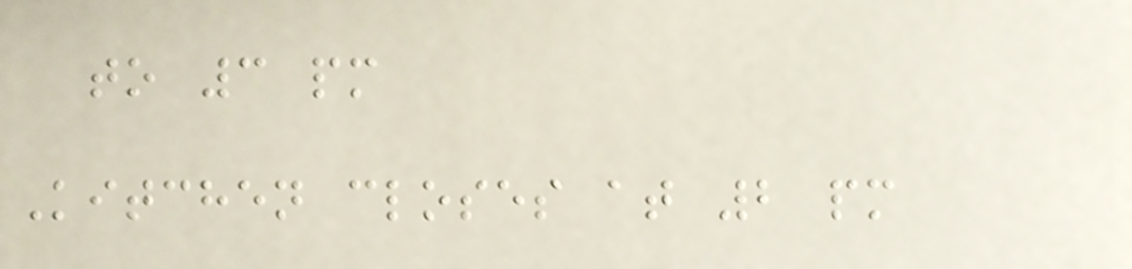to 3 pm
Kitchen closes at 2 pm
